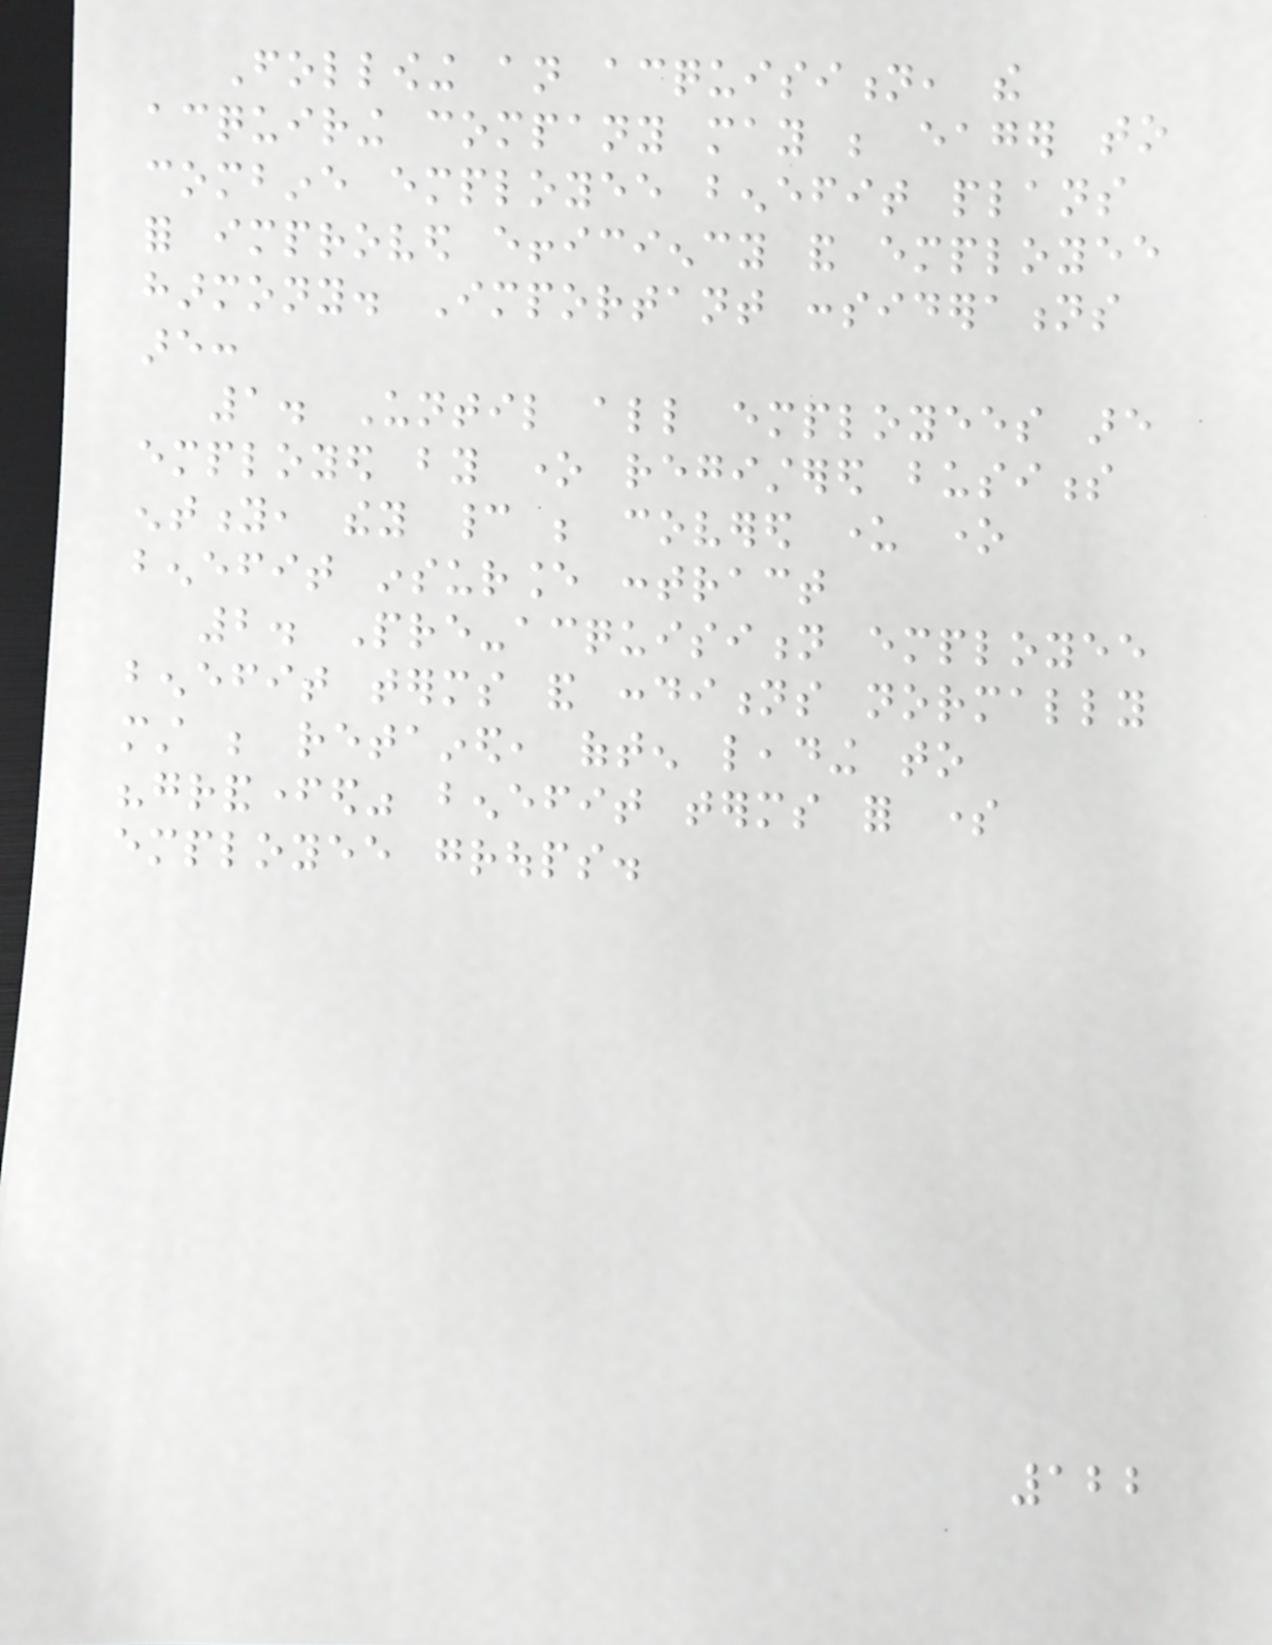Following an acquisition, the
acquiring company may be eager to
combine employee benefit plans
for improved efficiency and employee
harmony. Important considerations
are:
1. Until all employees are
employed by one registered business
entity, they cannot be covered under one
benefit insurance contract
2. Pre-acquisition employee
benefit terms and conditions normally
must be retained, often leading to
"grandfathered" benefit terms for some
employee groups.
122
